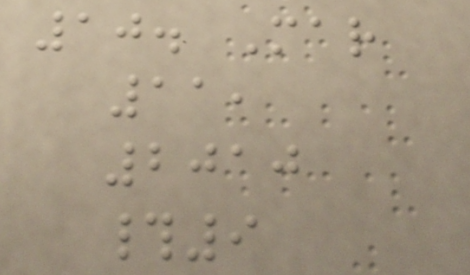10. Mar
11,
2010
#9
